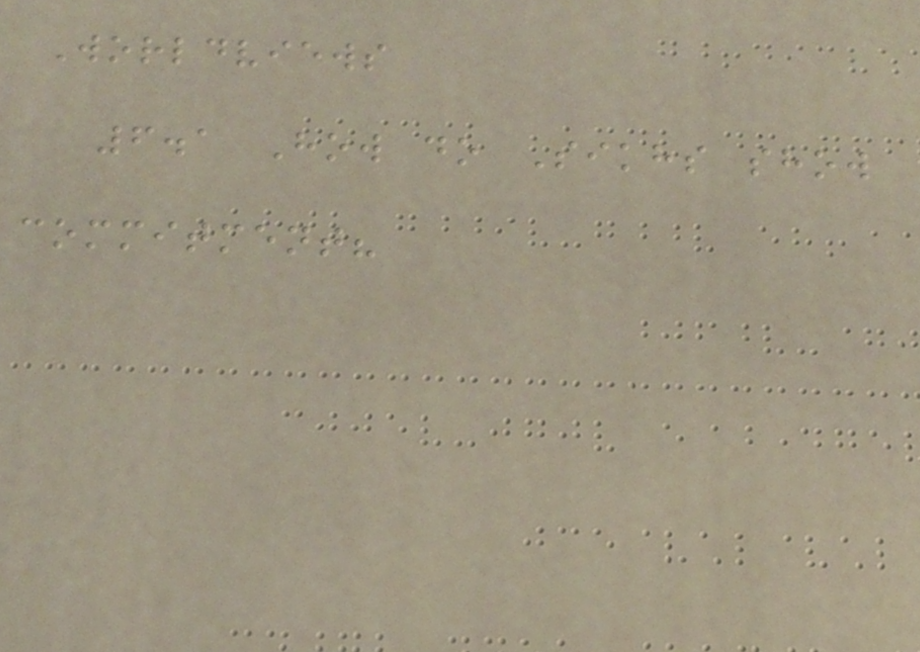Worldviews
6.1 How do Sikhs show
commitment?
